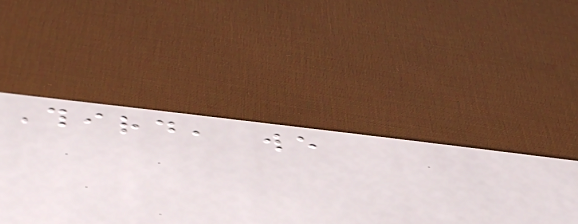Third, we
